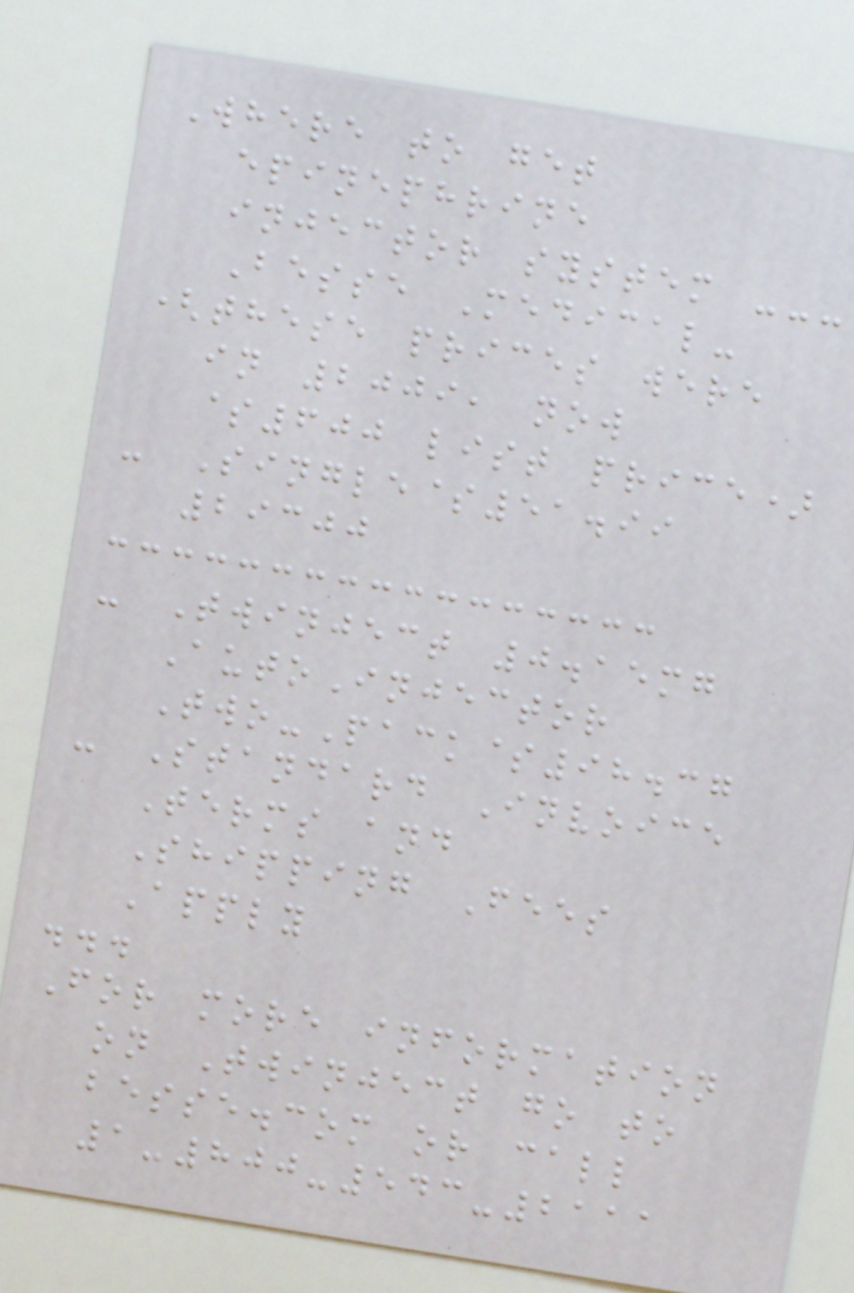Where to get
epinephrine
injector system ---
Besse Medical-
(these prices were
in 2009, now
$600 list price)
- Single$51.99
29300
- Twinject 0.15mg
AutoInjector
Two-Pack$98.37
- Standard Invoice
Terms and
Shipping Fees
Apply
...
For more information
on Twinject go to
besse.com or call
1-800-543-2111
